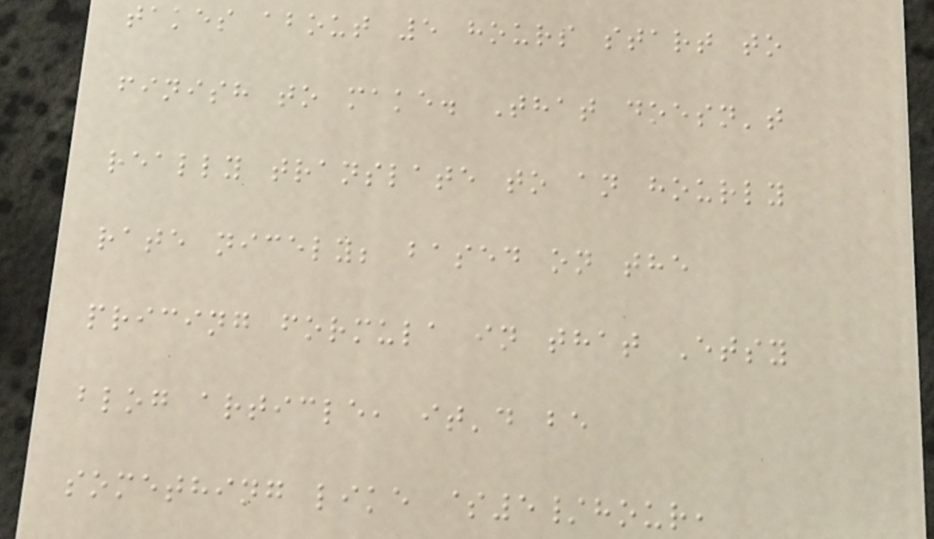takes about 5 hours start to
finish to make. That doesn't
really translate to an hourly
rate nicely; based on the
pricing formula in that Etsy
blog article, it'd be
something like $5/hour,
